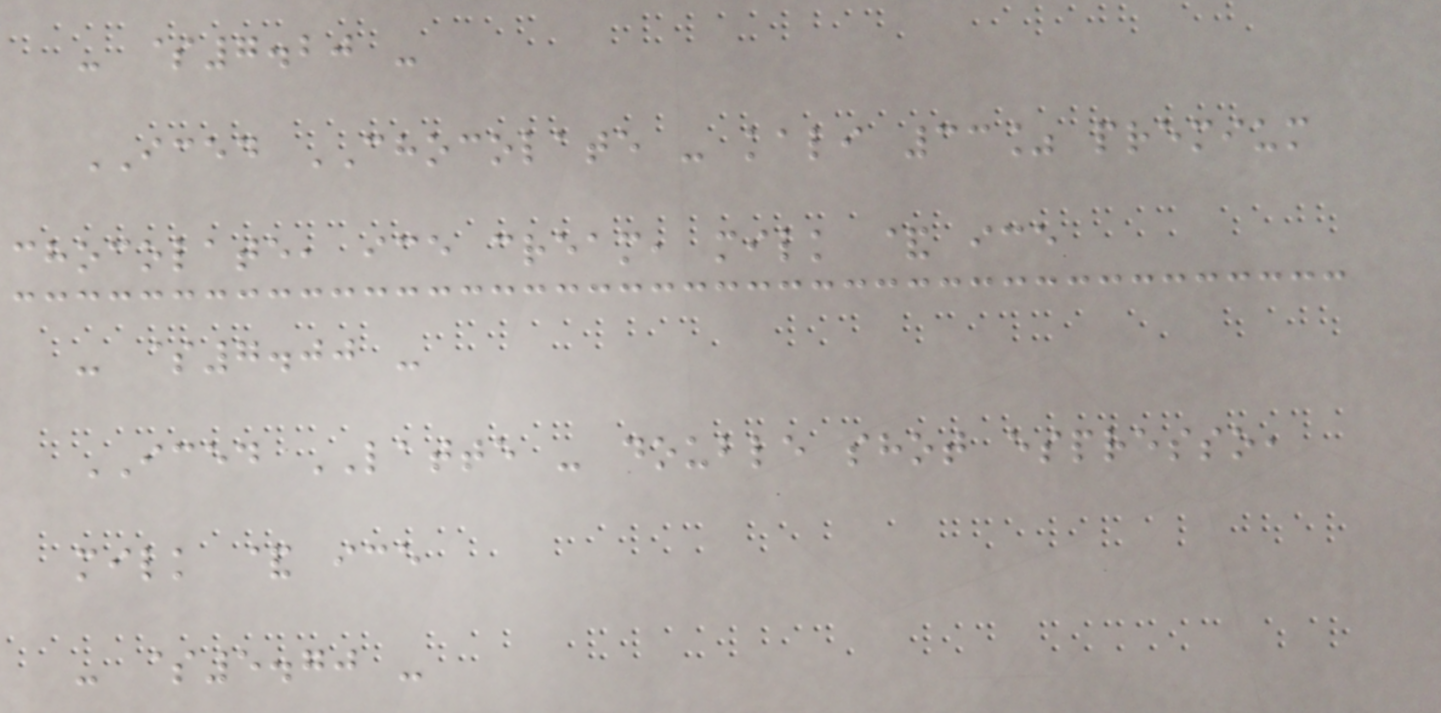- $7.20 -
ICED CHOCOLATE - kali 33% premium
chocolate, ice cream, milk & ice
- $7.00 -
ICED LATTE - double shot espresso,
milk & ice
- $5.70 -
